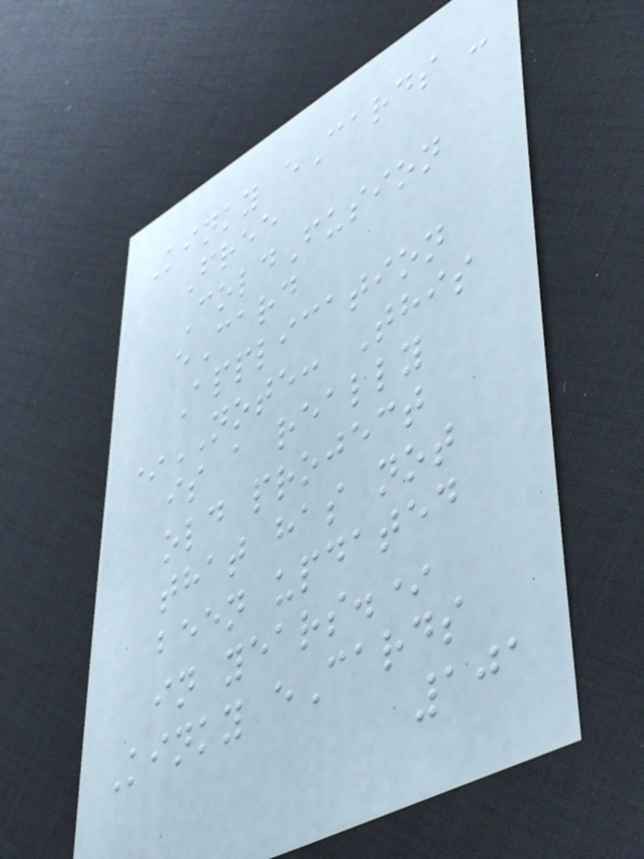Kinky eCards -
Free
ColdFusion
eCard
Application
*NOTE: This
is a really
old project
that has not
been updated
in years.*
Kinky eCards
101
